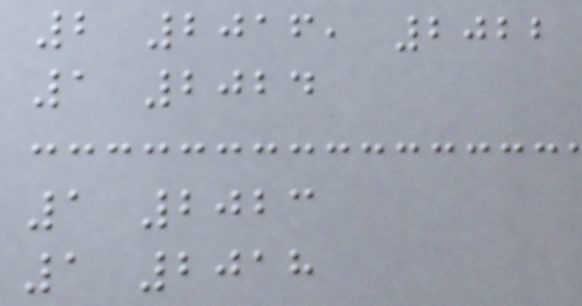2 2016, 2022
1 2024
1 2023
1 2018
